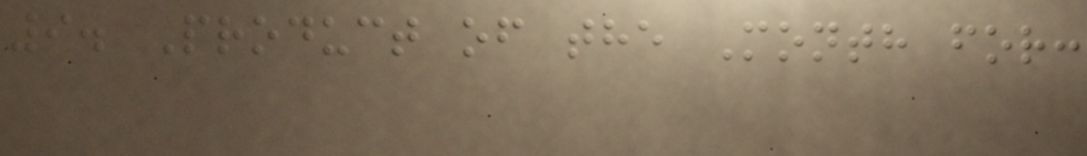9. Product of the Month for:
